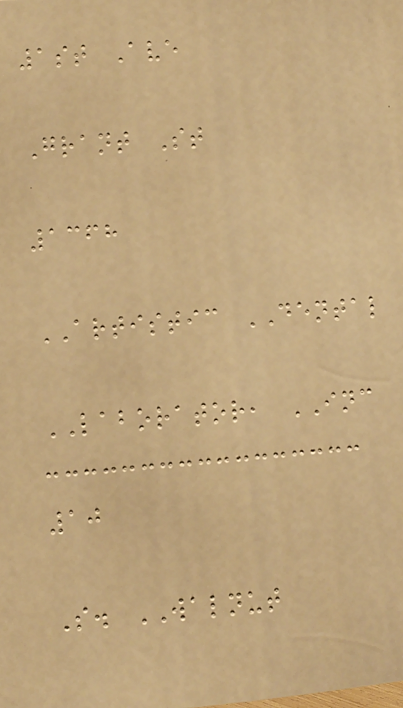1st Ave
Grant St
1368
ARTISTIC DENTAL
LABORATOR, INC
10
S. WALNUT
